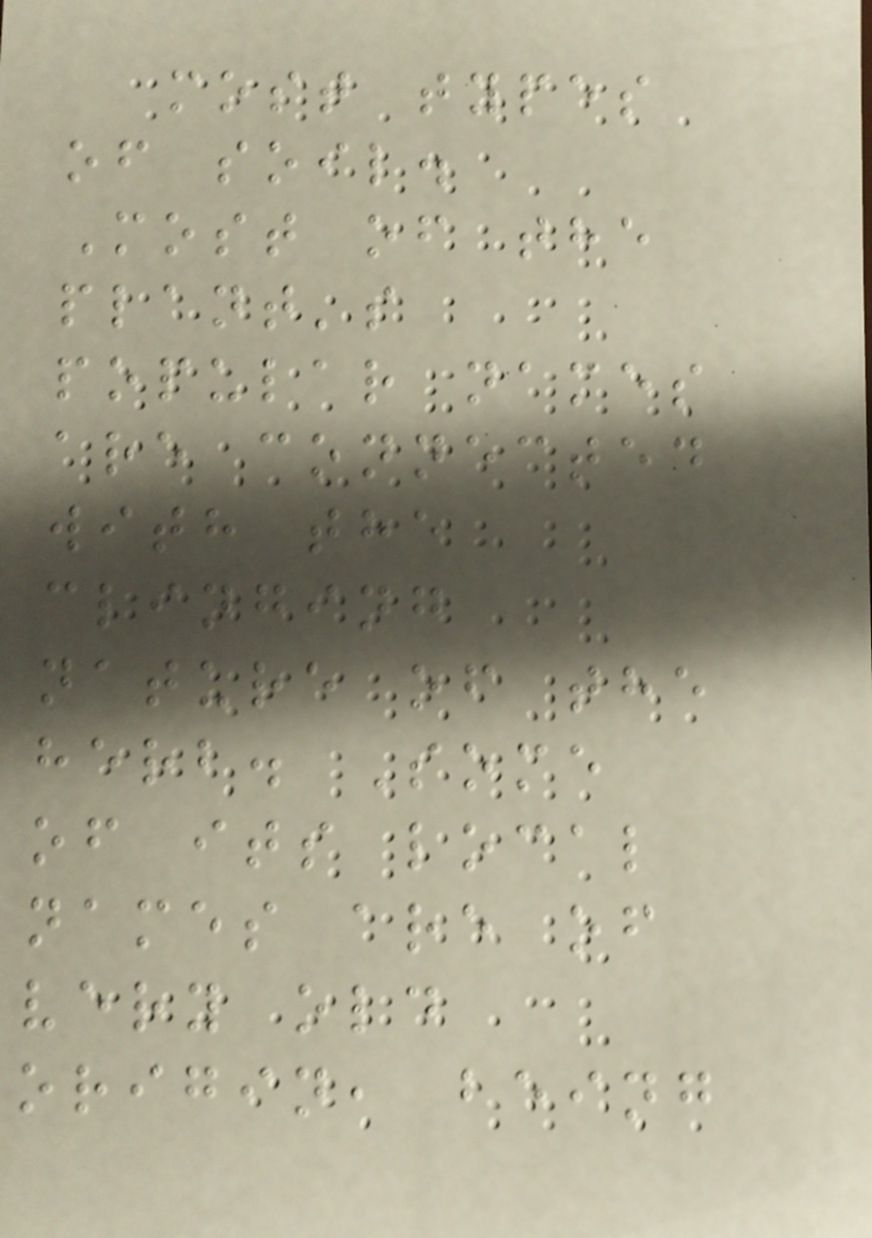most types
of soil.
Most of the
plant's
popular names
are connected
with the
clinging
nature of the
herb. Some
of its local
names are of
very old
origin, being
